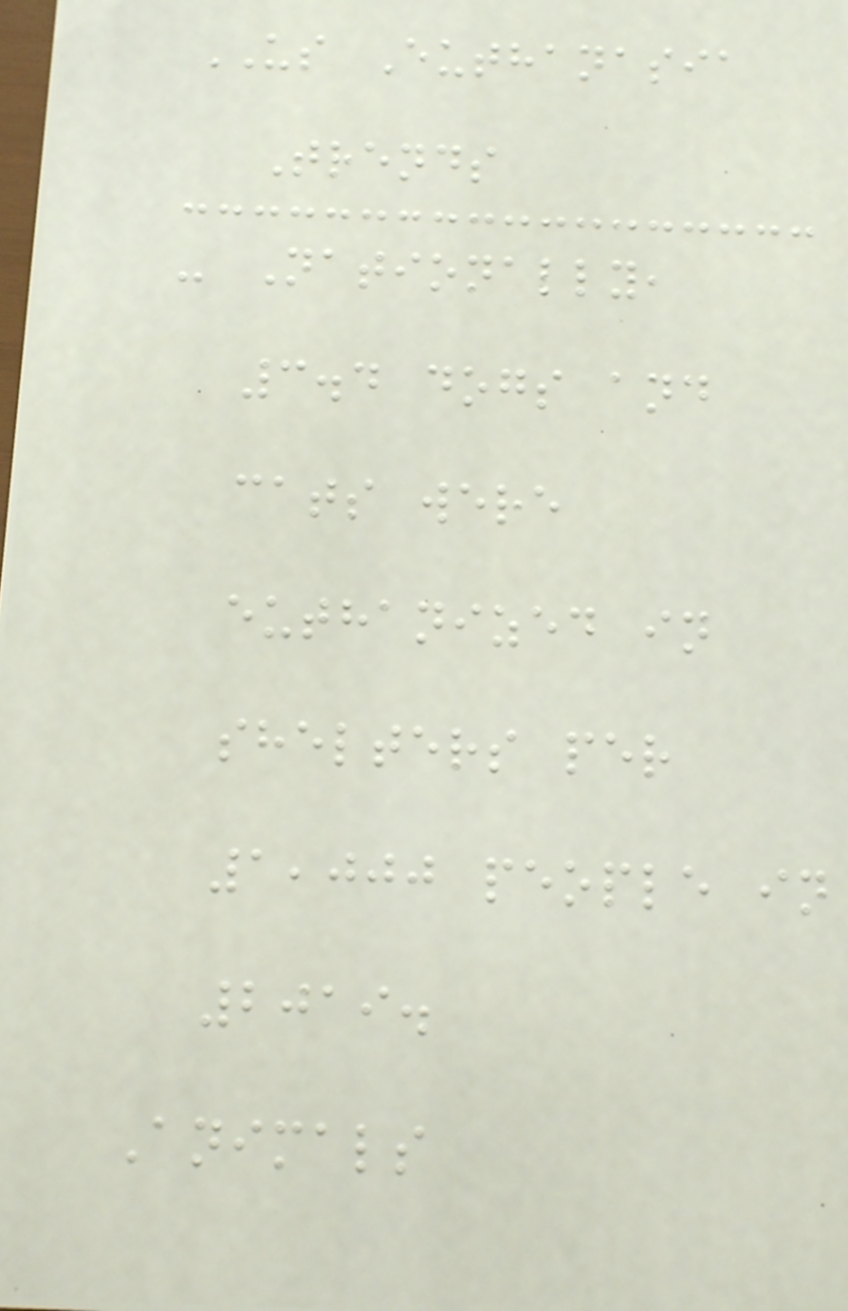US Euthanasia
Trends
- Nationally,
3.4 dogs and
cats were
euthanized in
shelters per
1,000 people in
2019.
Animals
